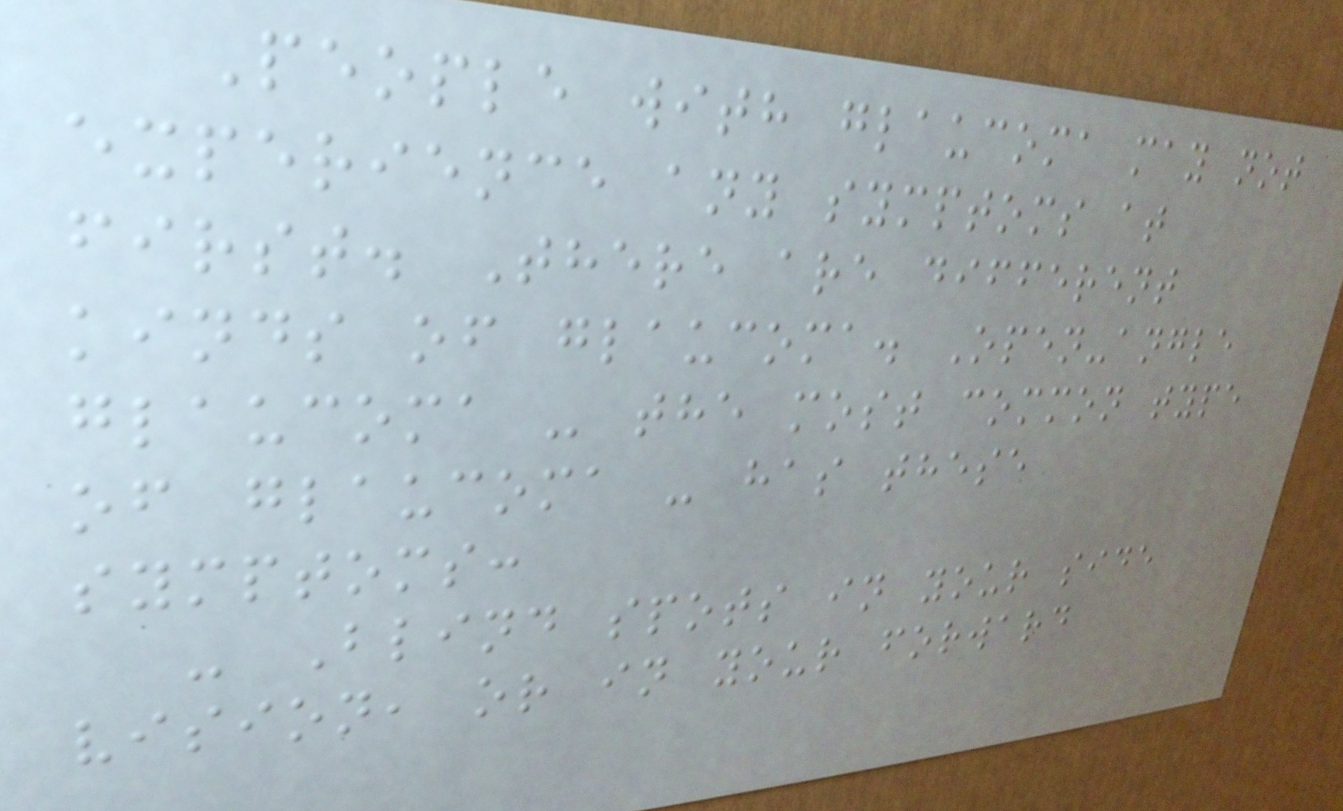People with glaucoma may not
experience any symptoms at
first. There are different
kinds of glaucoma. Open-angle
glaucoma - the most common type
of glaucoma - has these
symptoms:
- Blind spots in your side
vision, or in your forward
